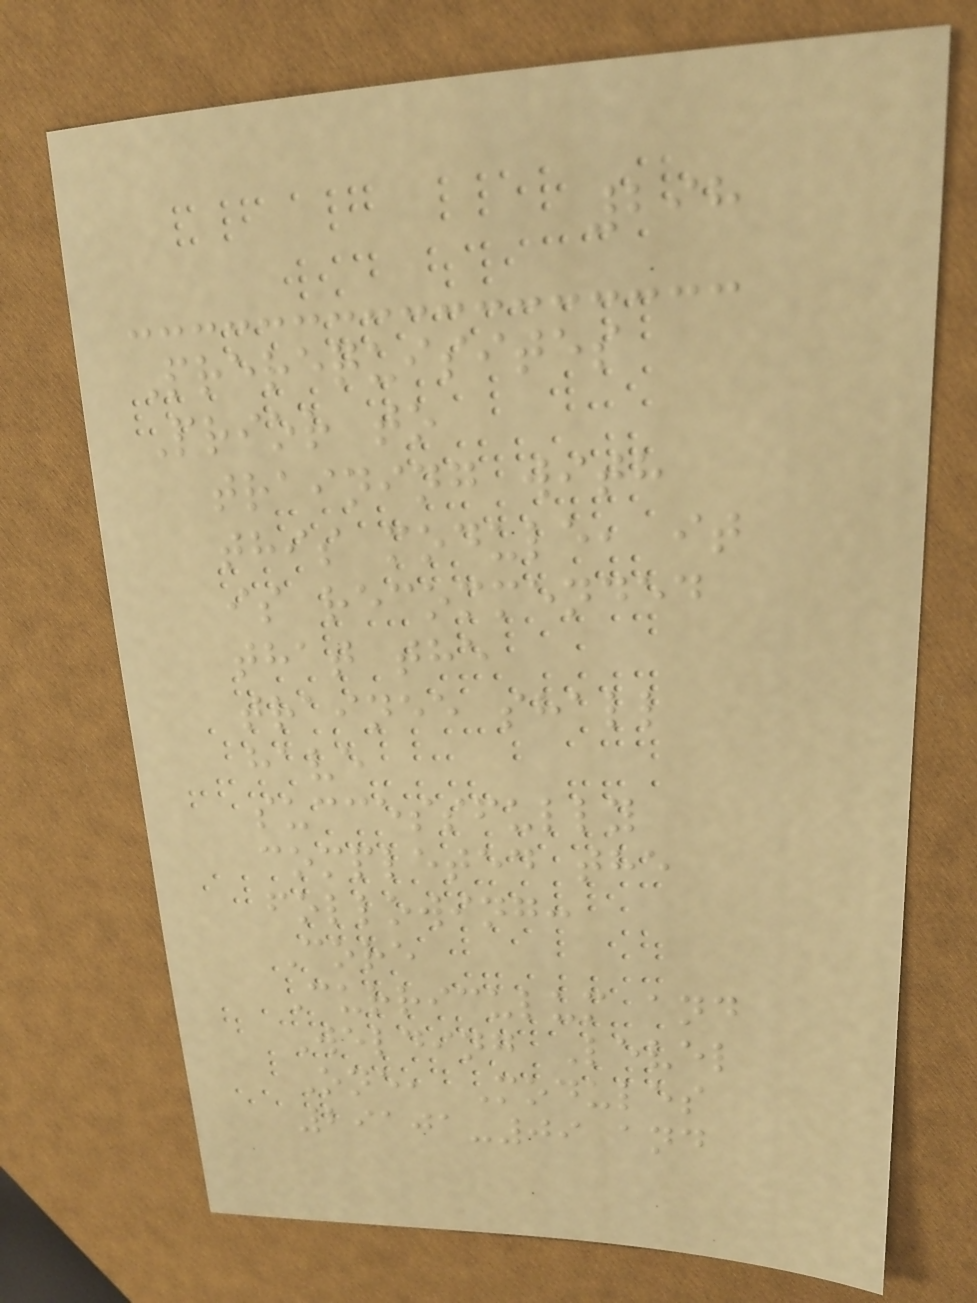298
Prerequisites
Prior to
training with
this module, it
is recommended
that the
trainee shall
have
successfully
completed the
following:
Core
Curriculum and
Welding Level
One, Modules
29101-09 and
